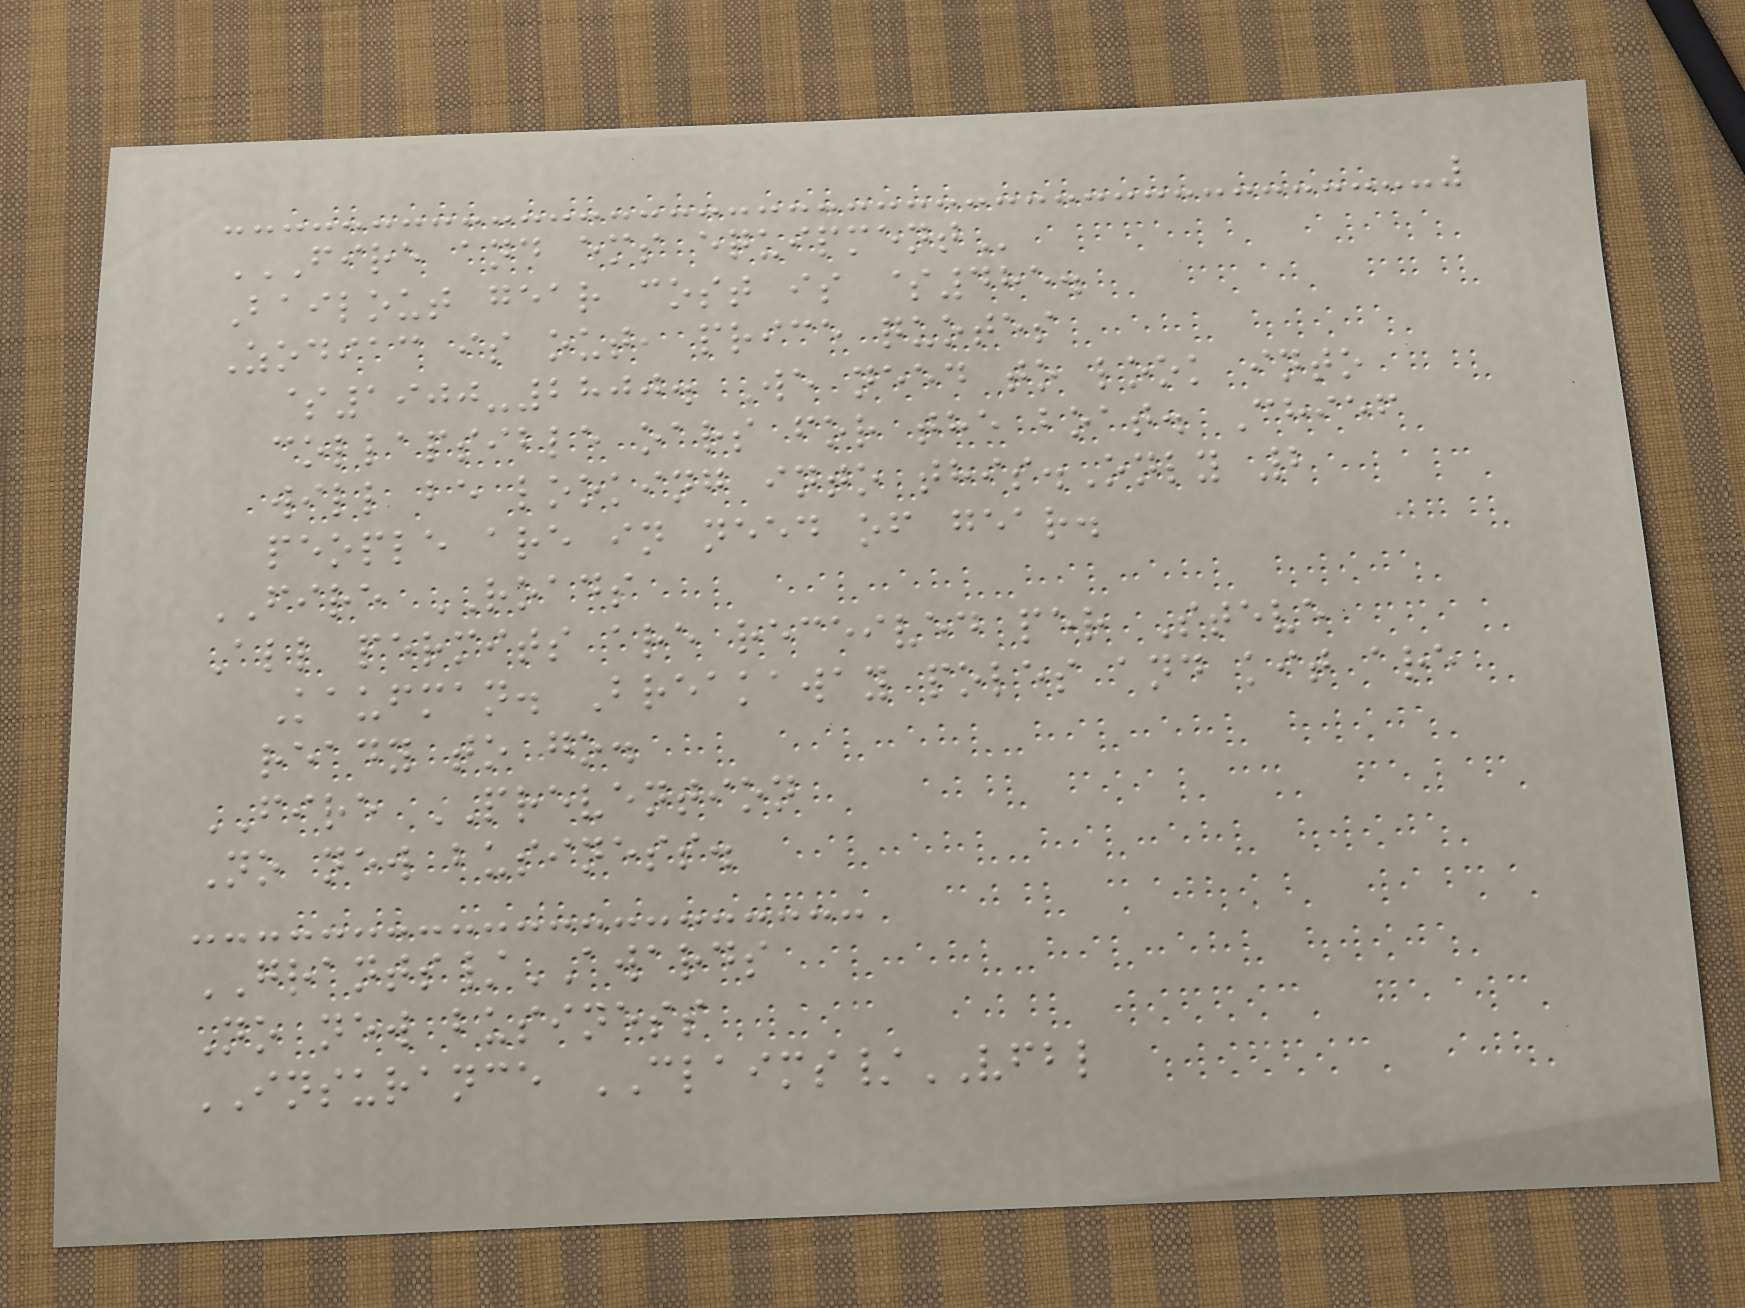FIRE AND EMS EQUIPMENT
Bailout gear cost is $485.
Zodiac is out, price quotes
$1900-2800. We need to look into
collapsible oars for the boat. Chief
will be looking into this.Only 2
people are in need of gear.
FIRE ROADS
All permits are received per Steve
Kaufman. Breakaway poles and kit are
ready to go.
FIRE PREVENTION
No new business.
GRANTS/AWARDS
No new business
INSURANCE CLAIMS/VFBL
